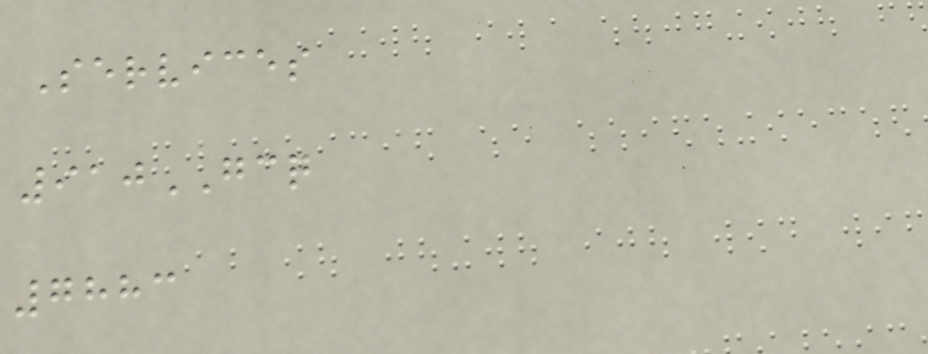Services
910GCQ
7883
